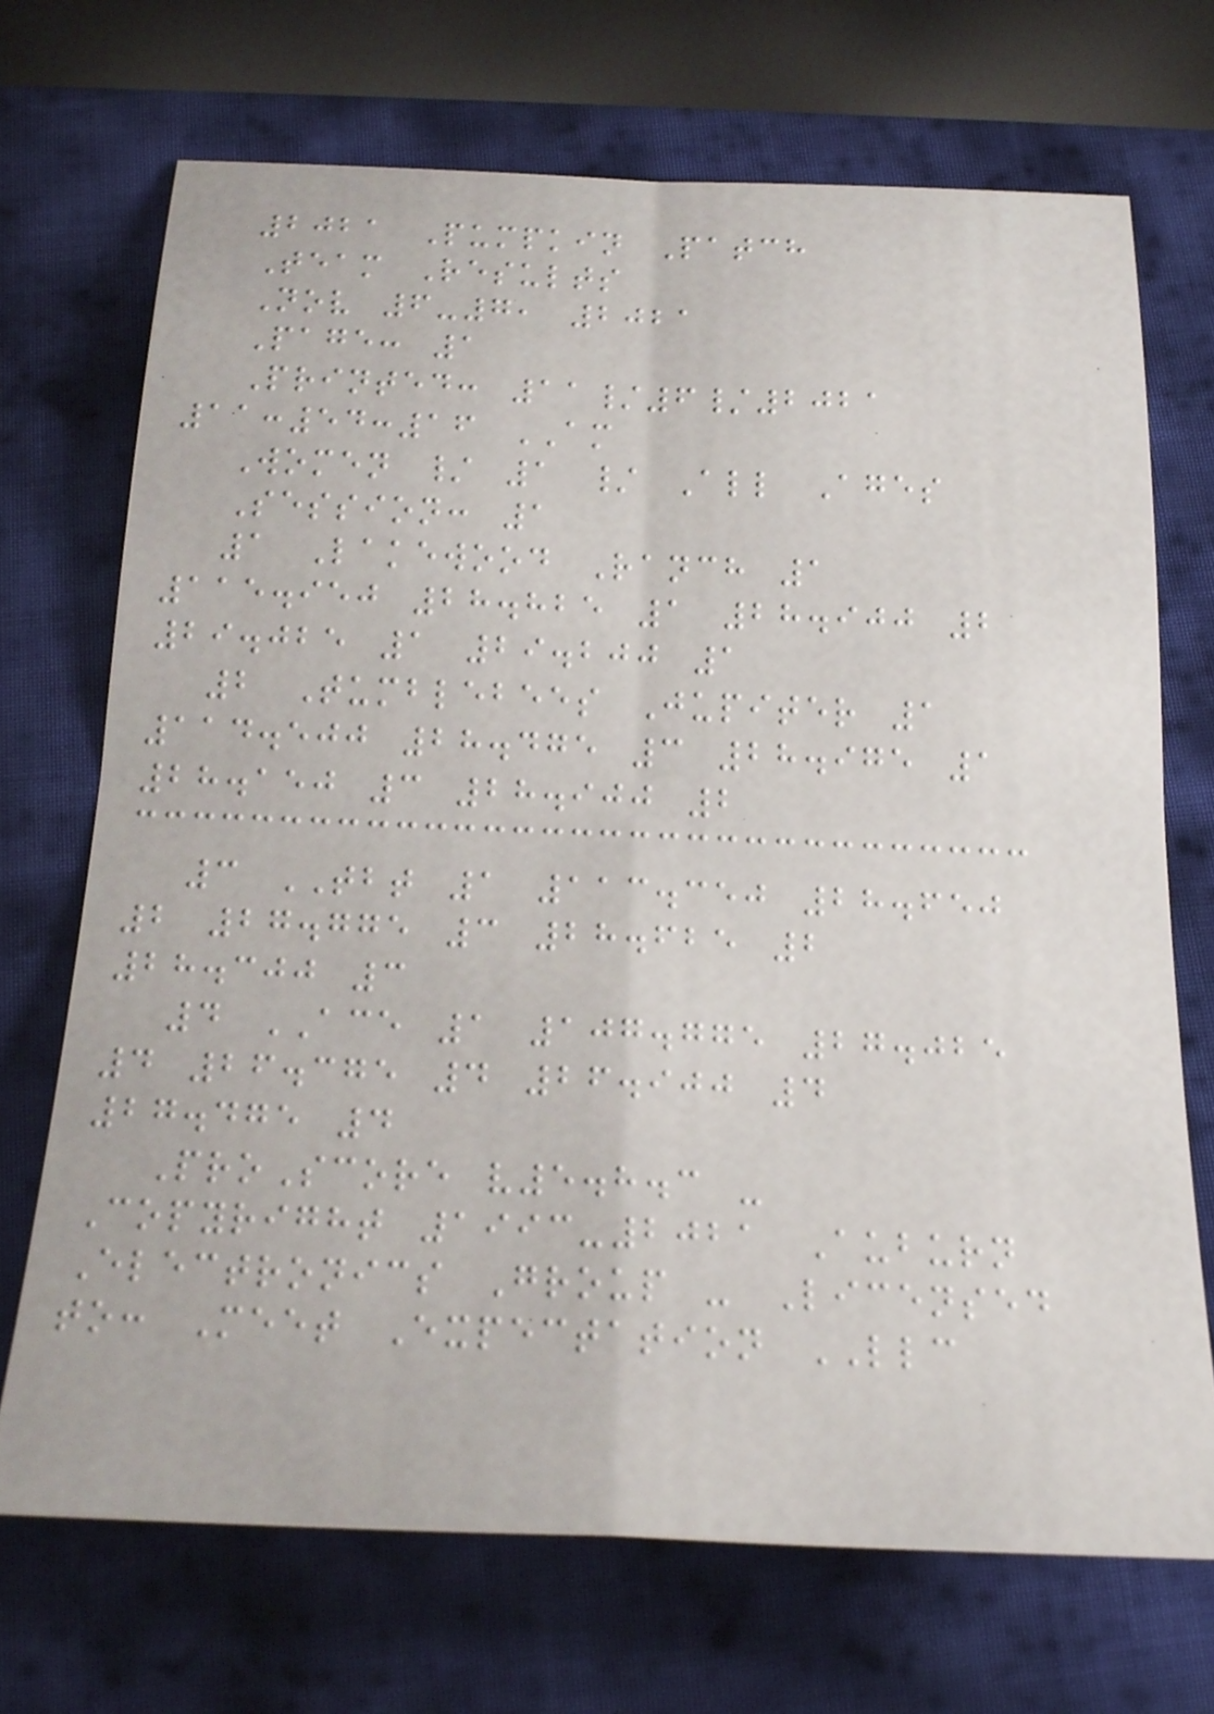2021 Pumpkin Patch
Team Results
Nov 6-7, 2021
Page: 1
Printed: 11/6/2021
11:54:16 AM
Women / 1 / All Ages
Session: 1
1 Lakewood Ranch 1
115.950 28.825 1 28.900 2
29.025 1 29.200 1
2 Tumblebees Jupiter 1
114.500 28.475 3 28.975 1
28.150 3 28.900 2
3 TBT 1 113.350 28.650
2 27.775 3 28.625 2
28.300 3
4 ACE 1 107.775 27.025
4 26.375 4 26.900 4
27.475 4
ProScore v5.8.3 -
Copyright 1993-2021 Auburn
Electronics Group - Licensed
to: Meet Expectation LLC
